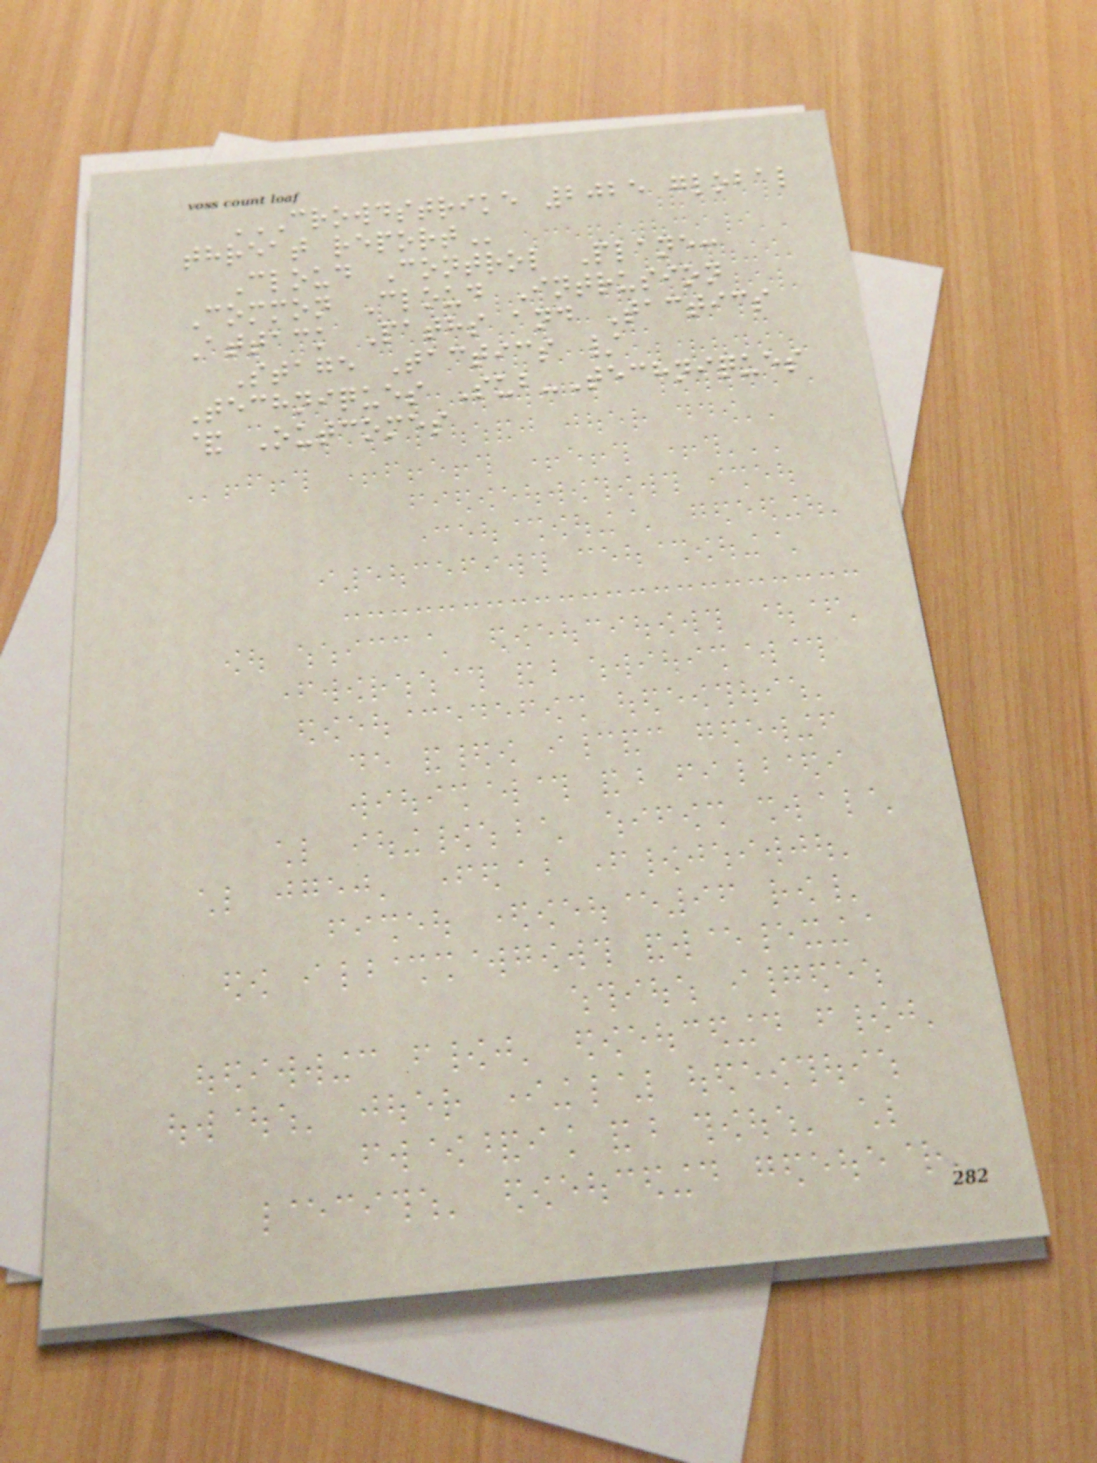CROWDSTRIKE 2025 GLOBAL
THREAT REPORT
Cloud Control Plane:
Common Cloud Intrusion
Attack Paths and Tactics
Stage Tactics /
Techniques Sub-Techniques
& Outcomes
